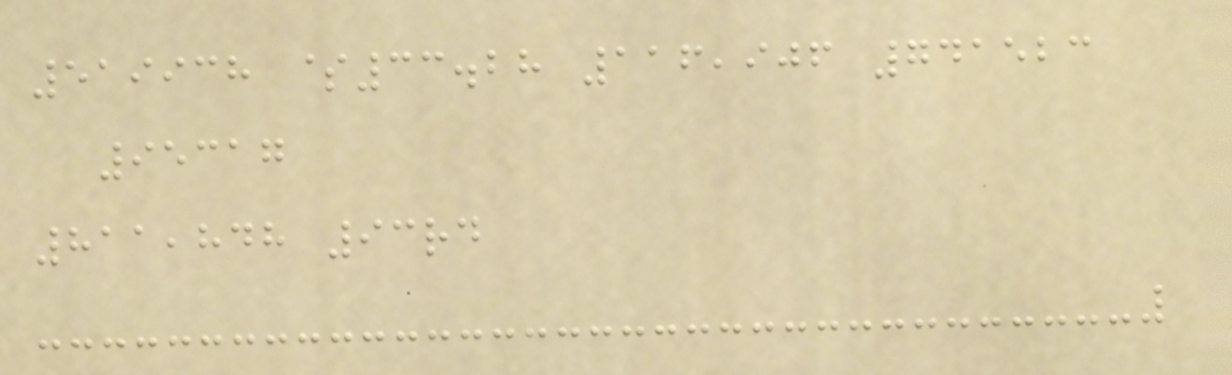519938 $33.28 116,906 741523
95317
811,848 93rd
